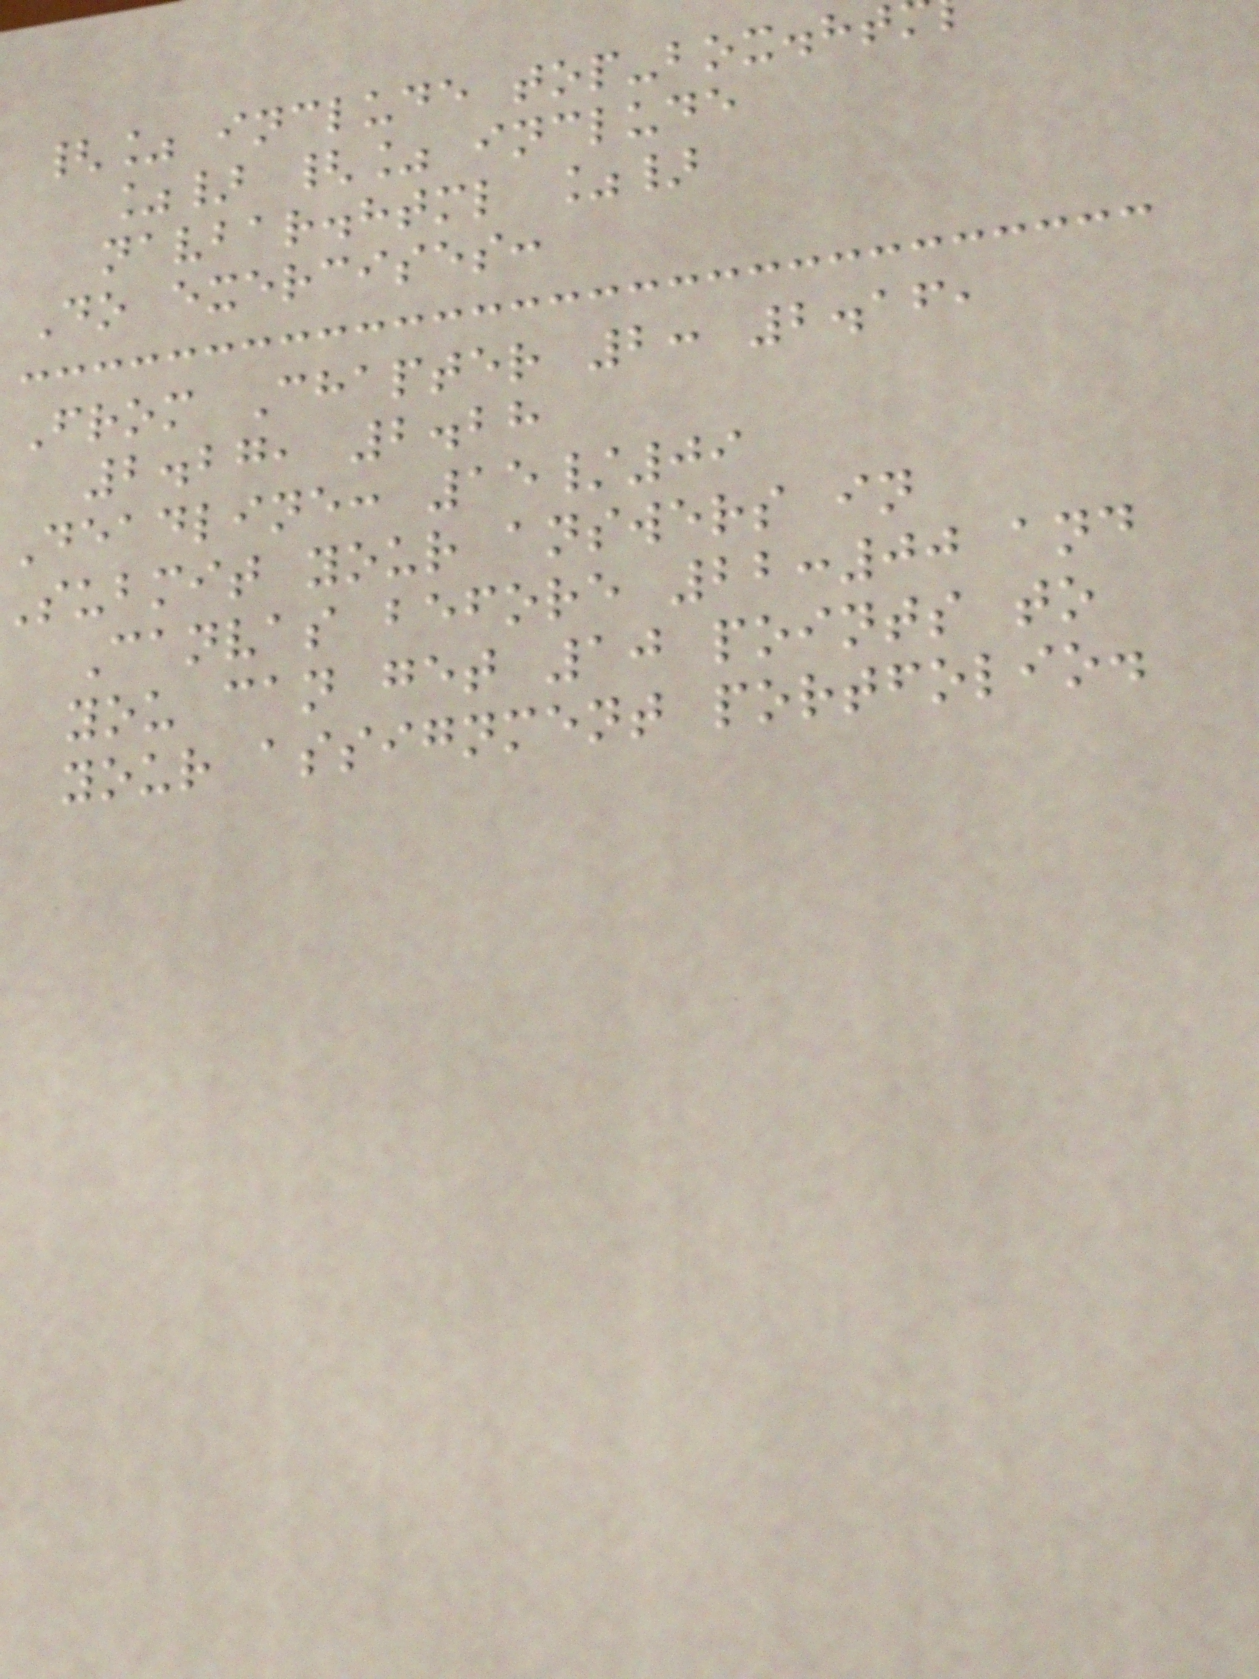{% include top-box.ht
%} {% include
navbar.html %}
Do exercises:
From Chapter 2: 2.16,
2.27, 2.28
Deadline: 15/09
submit your answers in
Canvas before 22:00 and
you can get 10 points to
your assignment portfolio.
